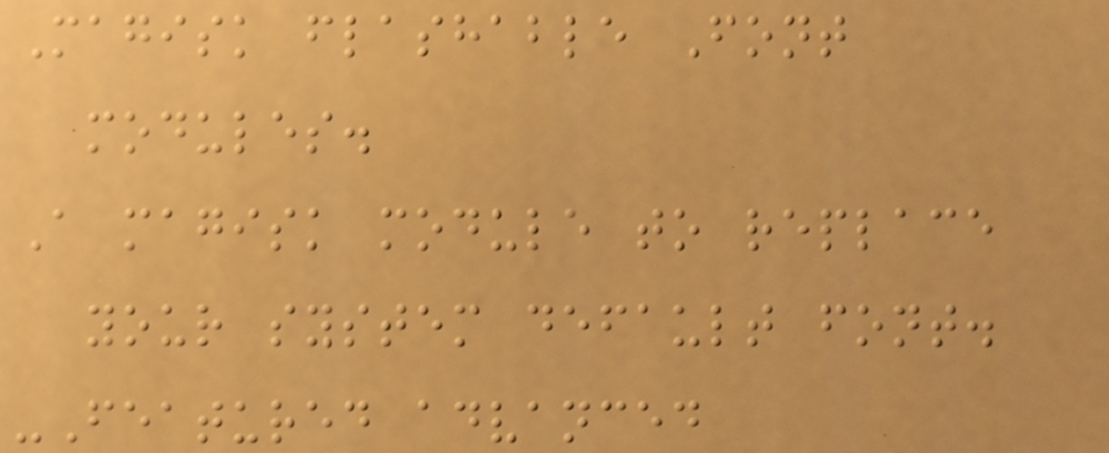Magisk flashable Font
modules.
A magisk module to replace
your system default font.
-Featured advanced
